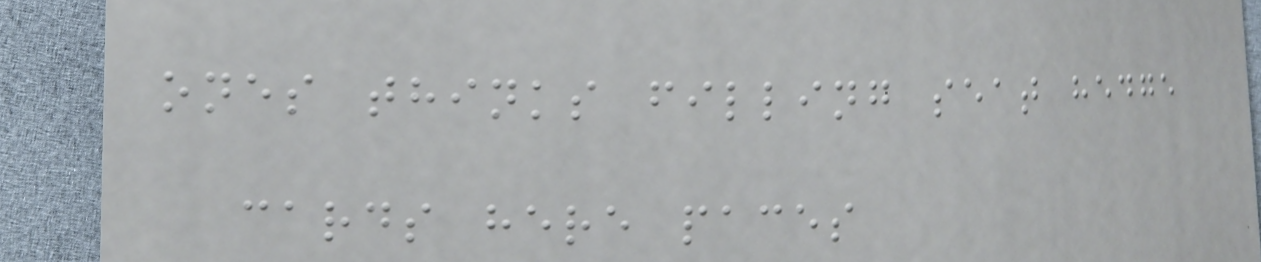ones thinks filling seat hedge
cards here paces
